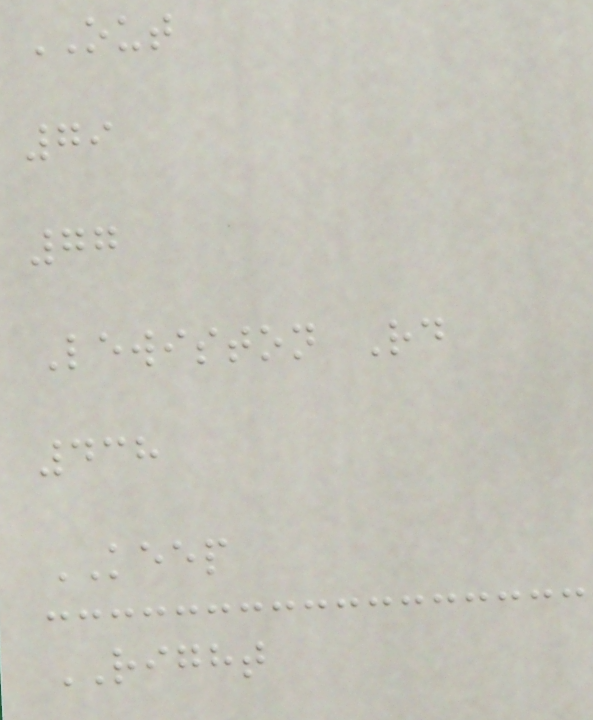OUT
79
77
Lewiston Rd
438
KEEP
RIGHT
